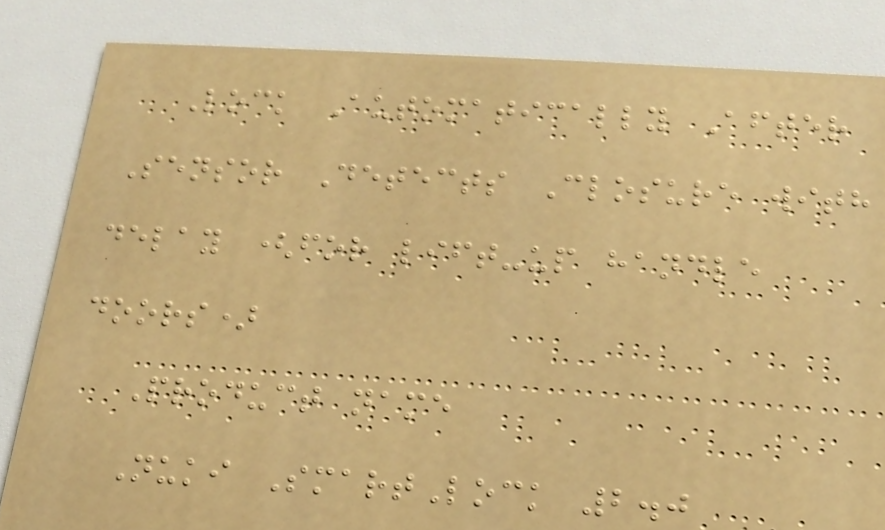Lock Automatically After
Sensor Detects Closure with
delay (for lift-up handle
doors)
Product name
Nuki SmartLock 2.0
